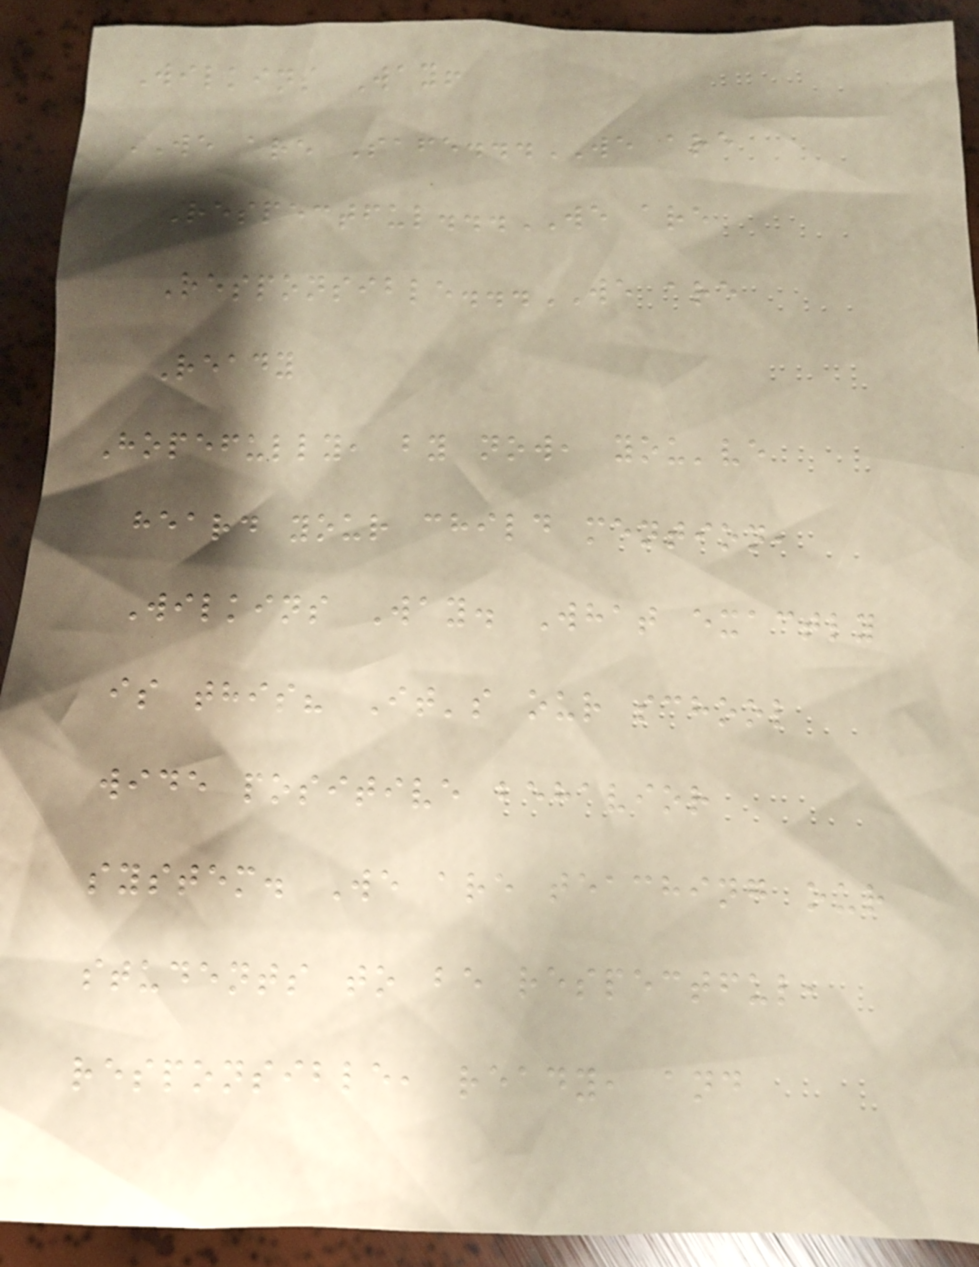Wilkins Way!
WE are Safe...WE are
Respectful...WE are
Responsible...WE are
Ready
Hopefully, by now, you've
heard your child mention,
Wilkins Way. What exactly
is this? It's our school
wide positive behavior
system. We are teaching our
students to be respectful,
responsible, ready, and
